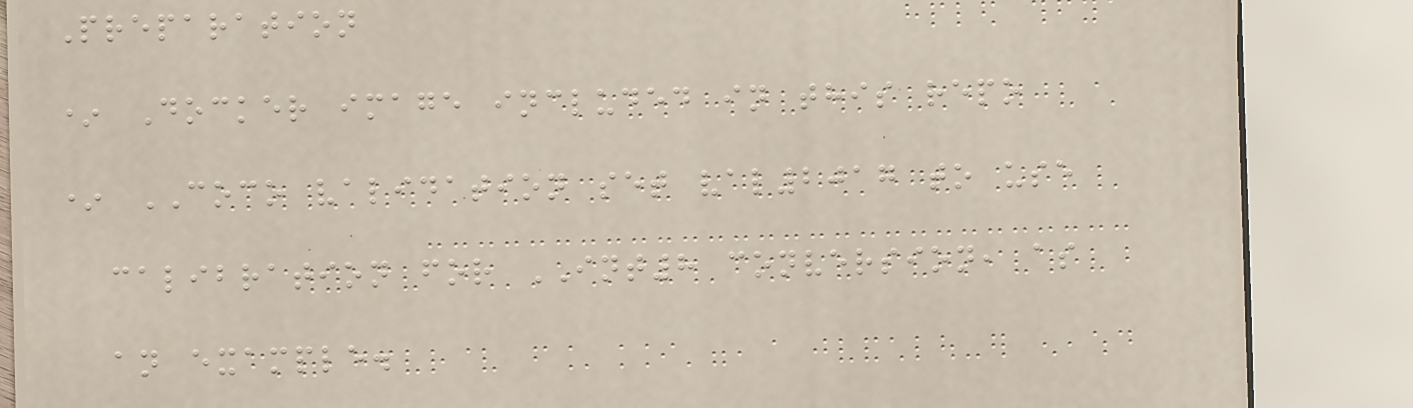Preparation
* Docker image included in this repo
* COCO validation set val2017 to use
calibration for INT8 conversion, as
an example.
